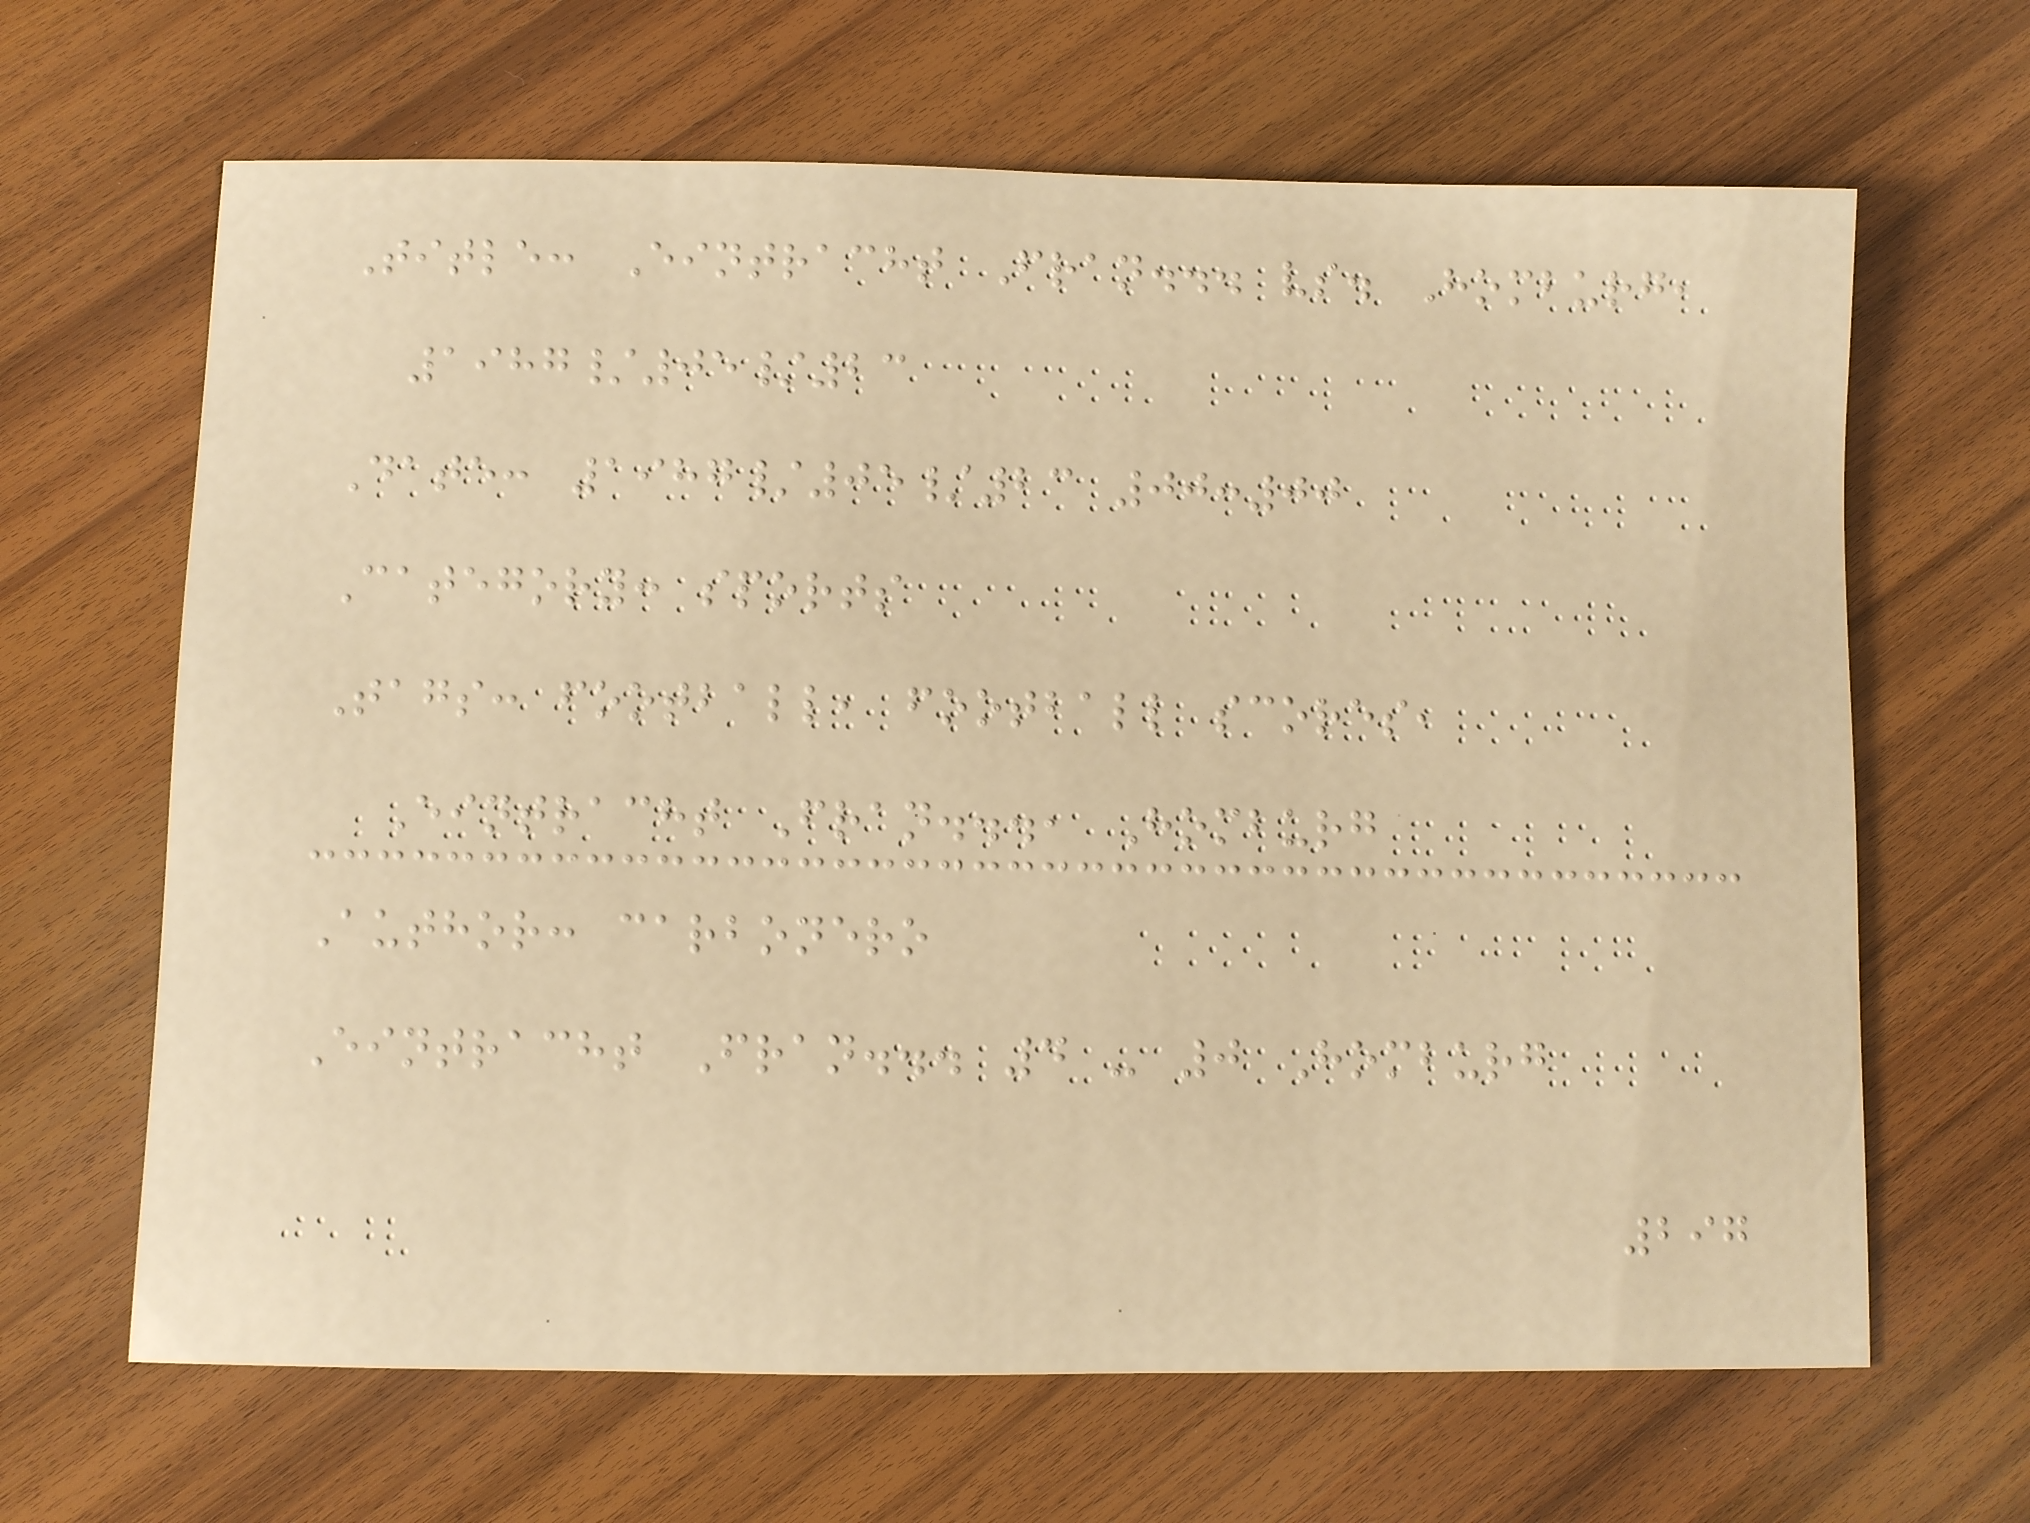Title: Eintracht Fran... vs. Homburg,
1987/05/23
Date: 1987/05/23 00:00
Category: sports
Tags: football, football scores,
Eintracht Fran..., Homburg
Author: carbonero
Eintracht Fran... 4 - 0 Homburg
297
